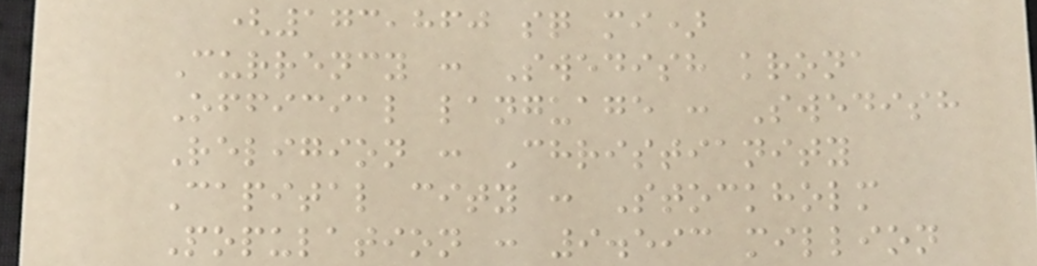(173,860 sq mi)
Currency : Swedish krona
Official language : Swedish
Religion : Christianity
Capital city : Stockholm
Population : 9.593 million
